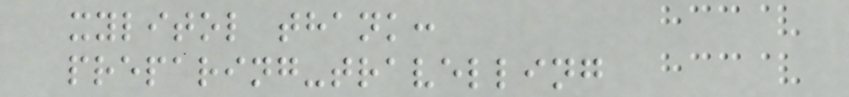xylitol thank:
preparing-travelling
